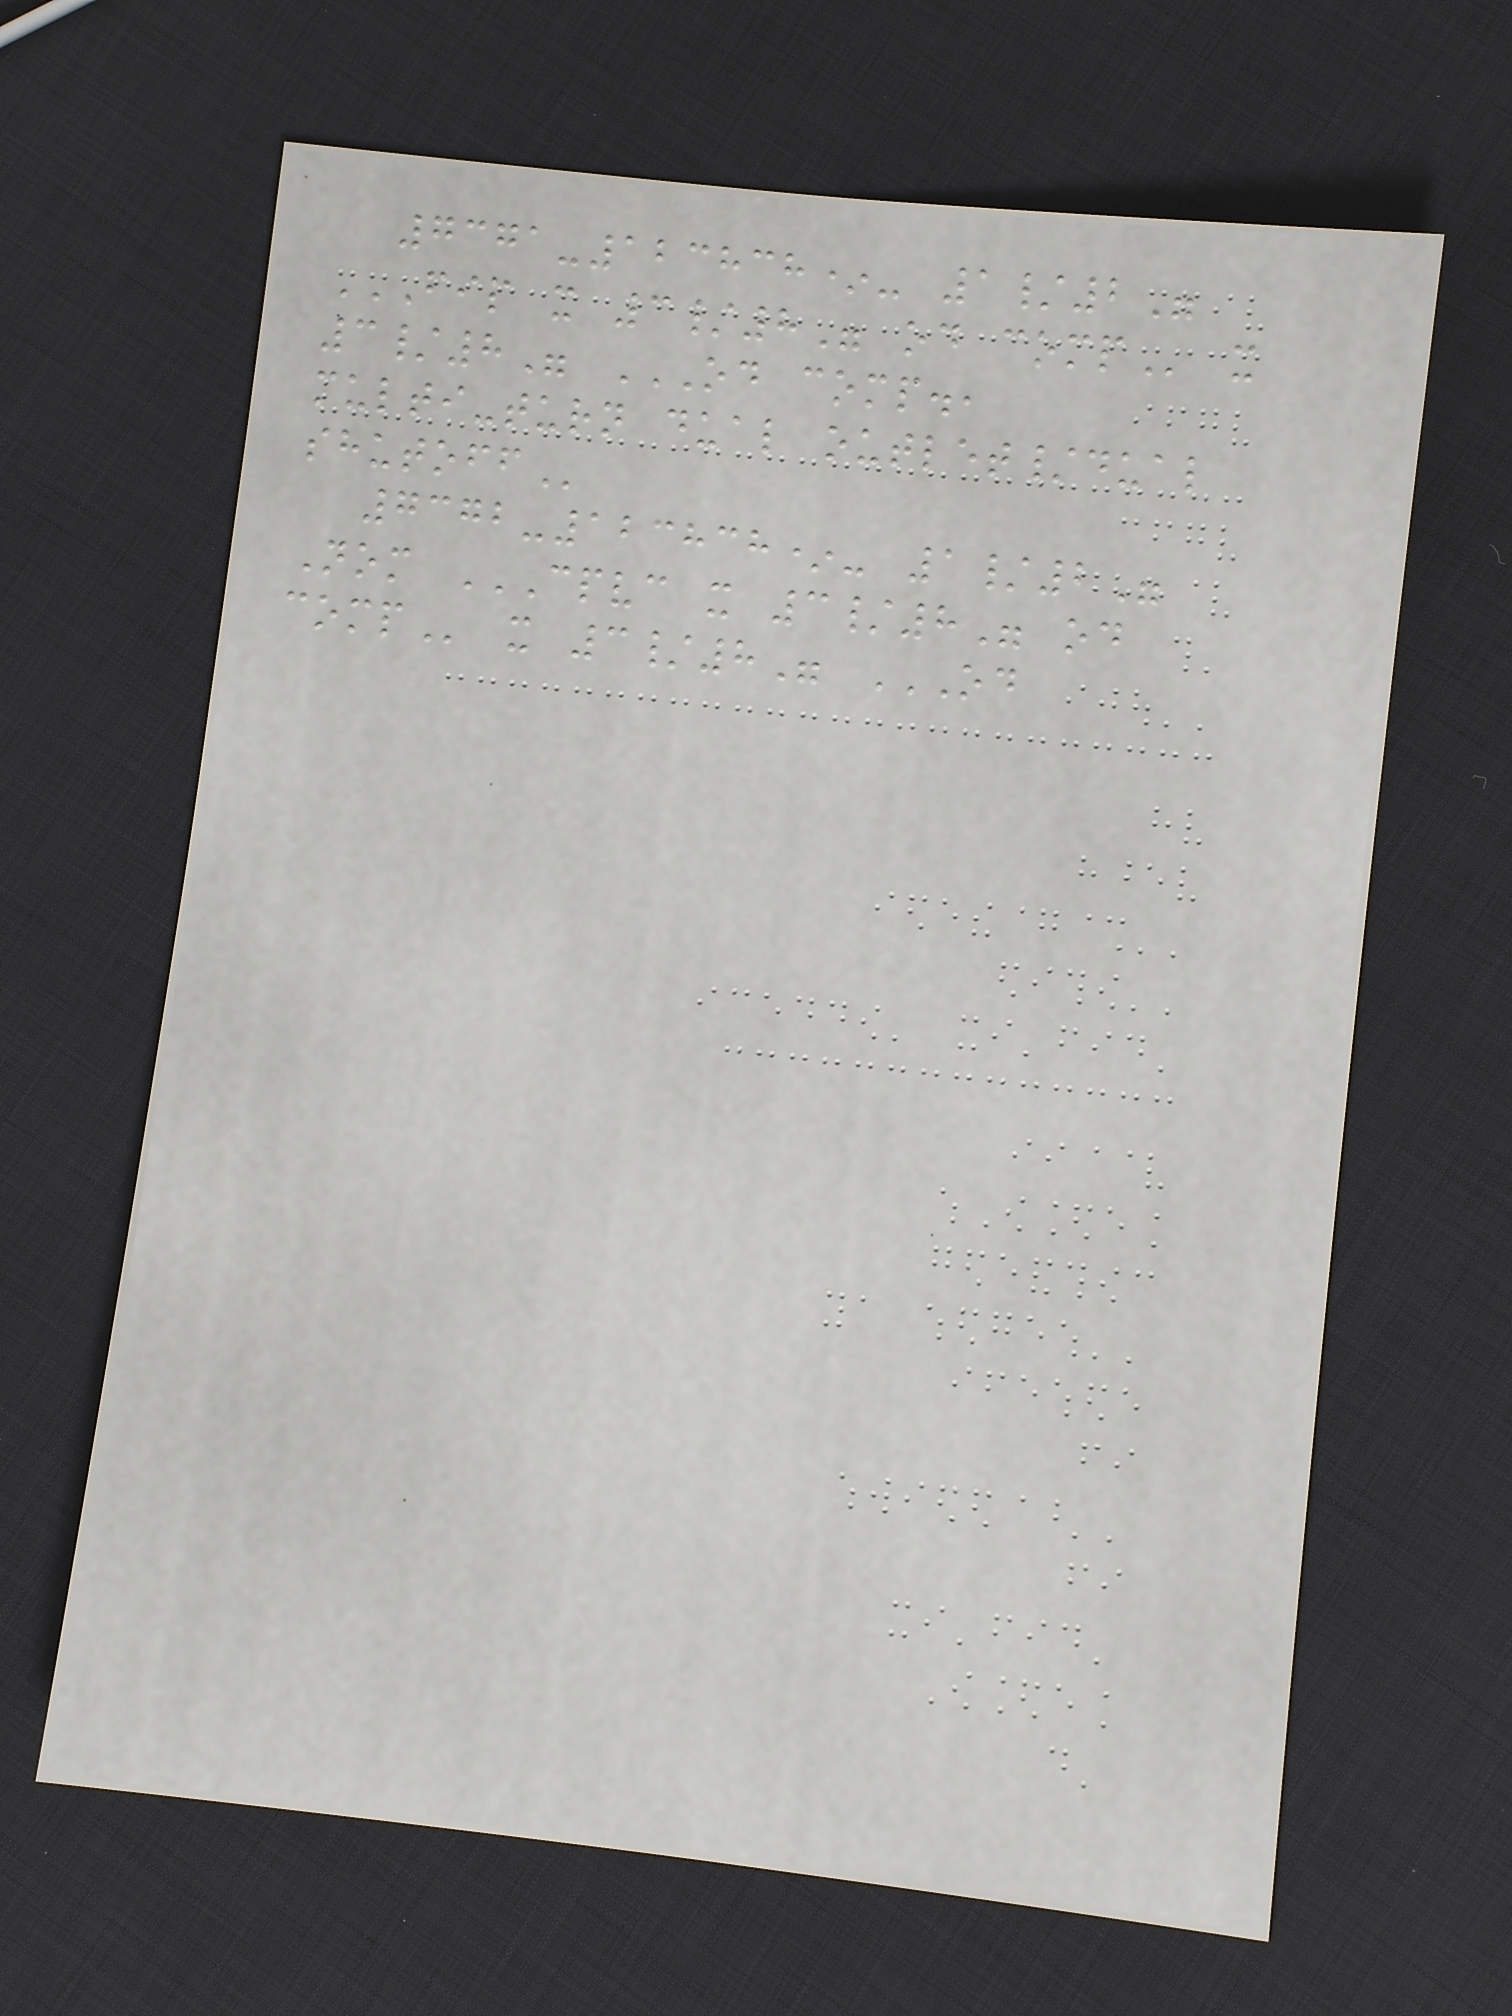7371-123838*- 1/2"
FIP X 3/8" OD COMP x
3/8" OD COMP.,
MULTI-TURN DUAL OUTLET/DUAL
SHUTOFF
7372-123838*- 1/2"
Nom CPVC X 3/8" OD
COMP x 3/8" OD
